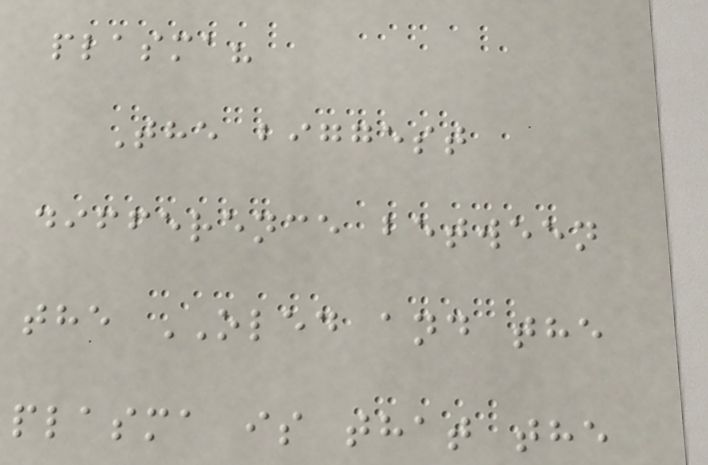plasma?
The biggest
difference between
the OLED and the
plasma is that the
